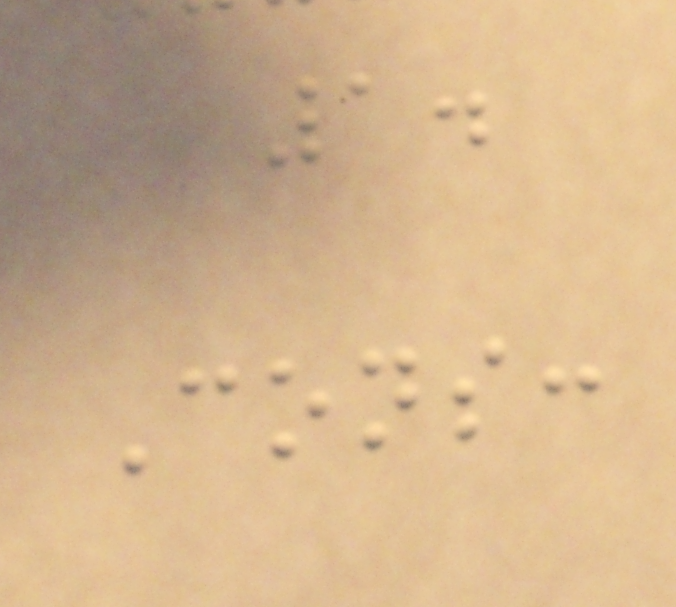1.
Cons:
